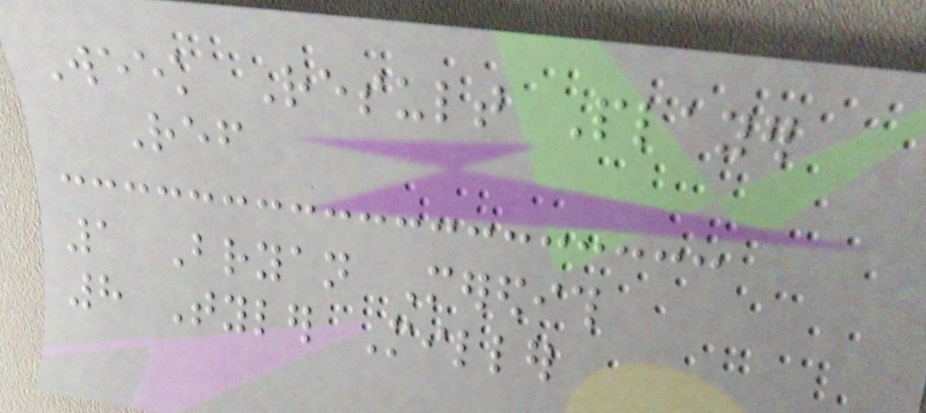Week Result Player
Ref
1 Bryan Meredith
8 Tyler Miller
